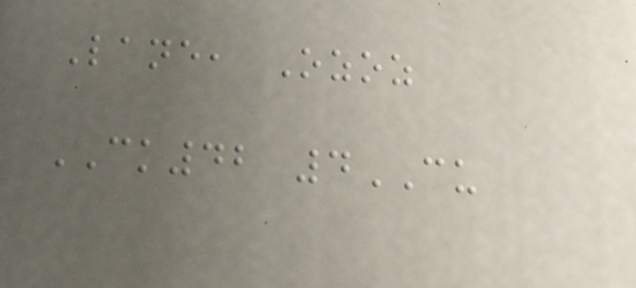Lane, Ozoz
CK42 4CU
